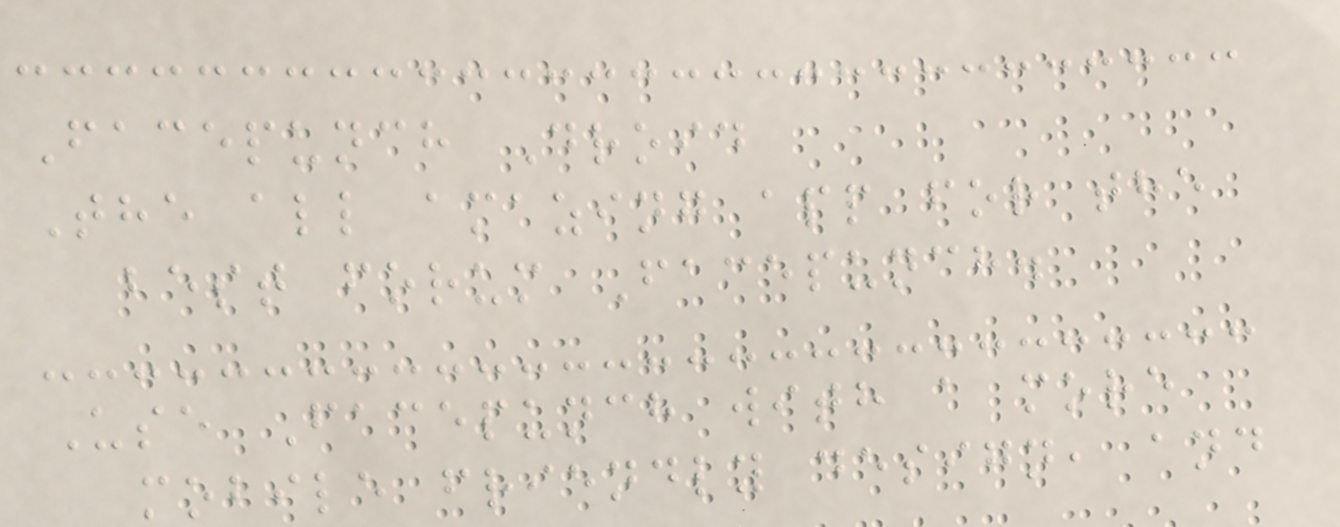Facepunch Droid
The all amazing app for the
best forum Facepunch.
Use Facepunch with a more
mobile friendly design, and
